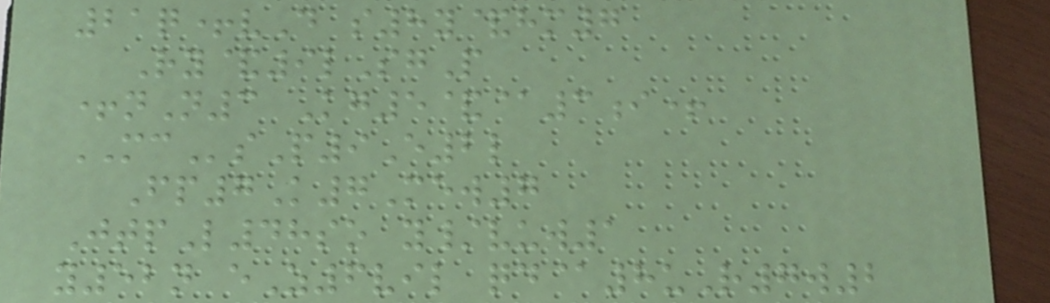21q+vD s8y&hm7
Ry&9lSgP
+nN3 Kg5&@3i+
MCsP9E2l
Fp7K7Mew7
JtpL48so y/vuw1
y52n eZ6vil qd@8uR7w2
